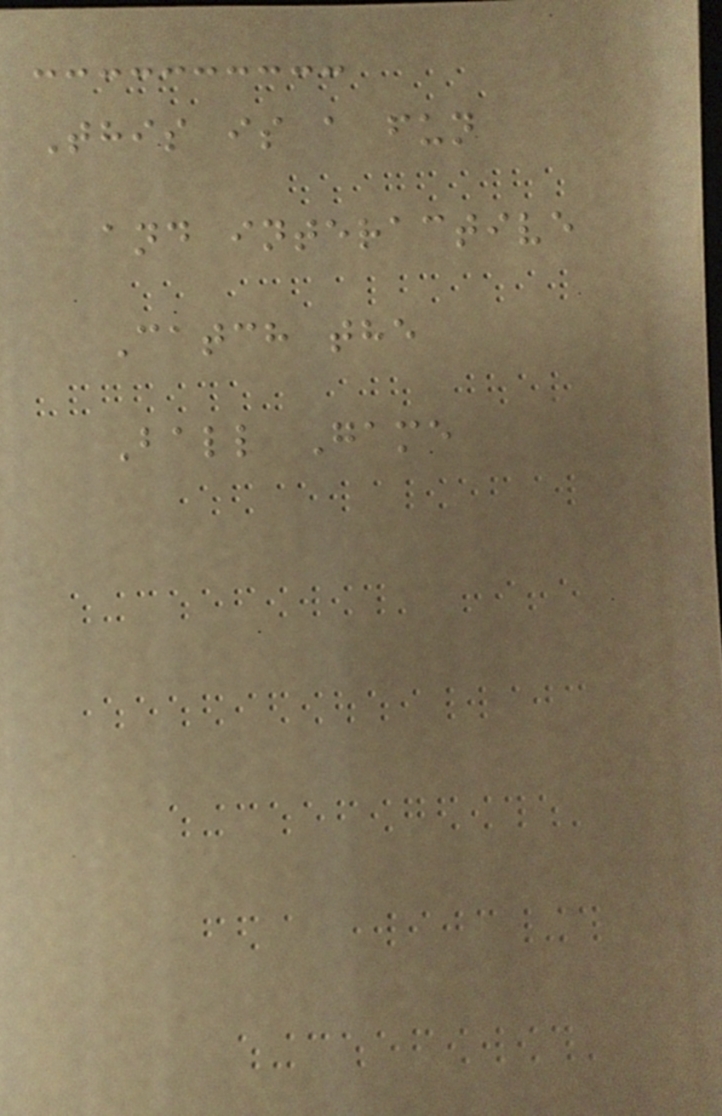This is a fun
and interactive
Catch the
Ball Game
